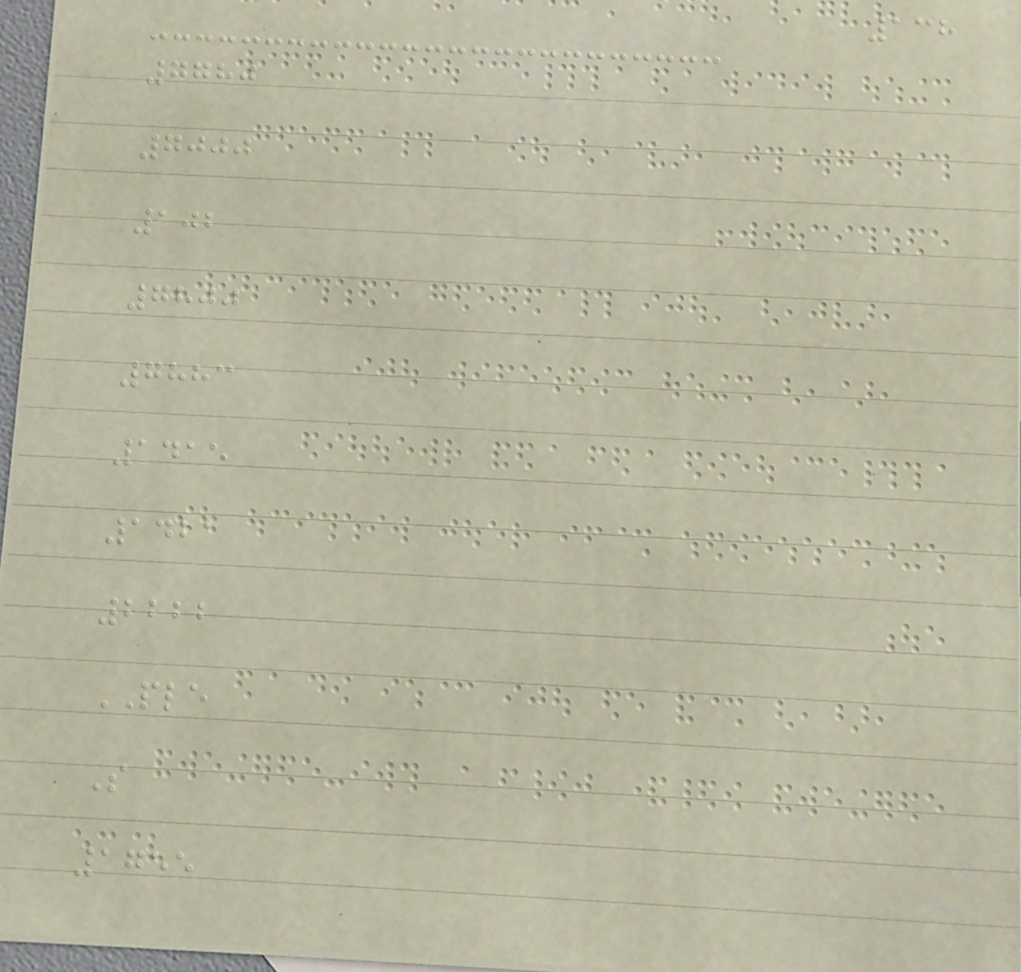138
7780
7000
102
7800
7883
1415
1421
2222
PLE
S
1755
